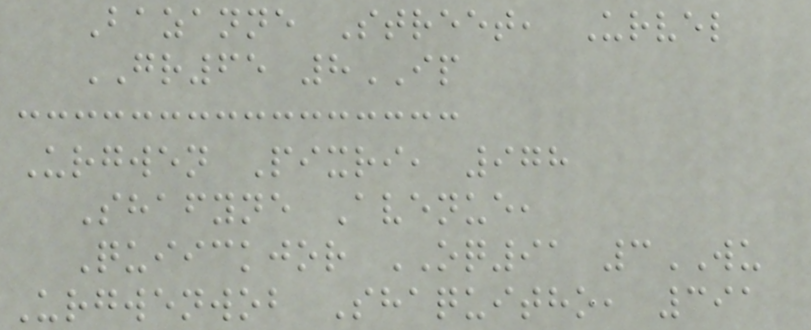Bazanne Street, Urvel
GR65 8IP
Urgwen Pixri, 978
Shafyne Avenue,
Quiickjor OQ91 3WU
Urgwenwob Shaquitho, 391
